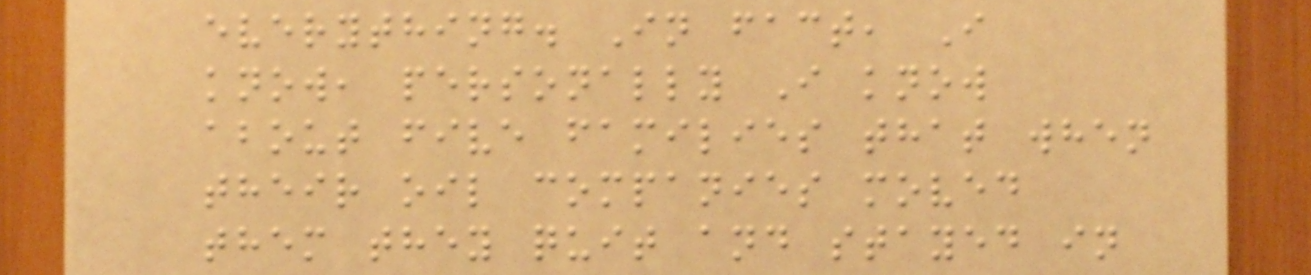everything. In fact, I
know, personally I know
about five families that when
their oil companies moved
them they quit and stayed in
